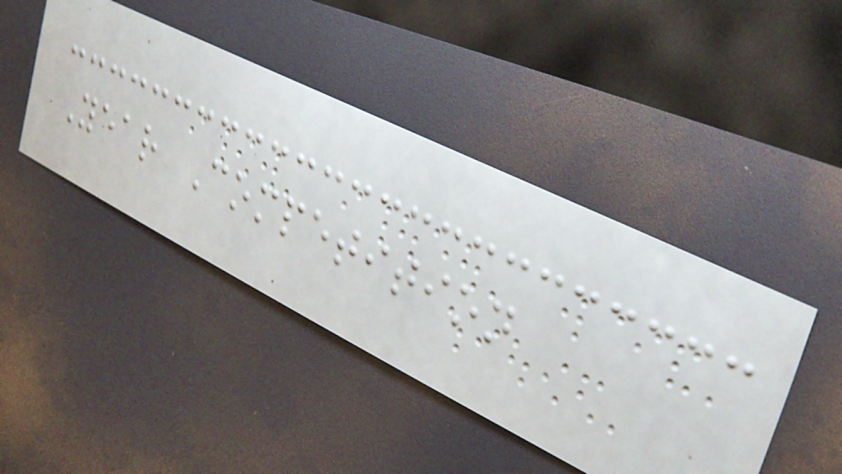Year Competition
